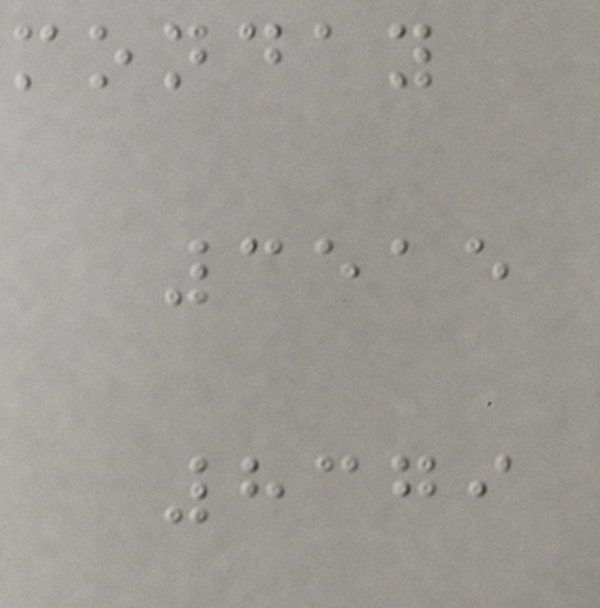monday
3515
8379
